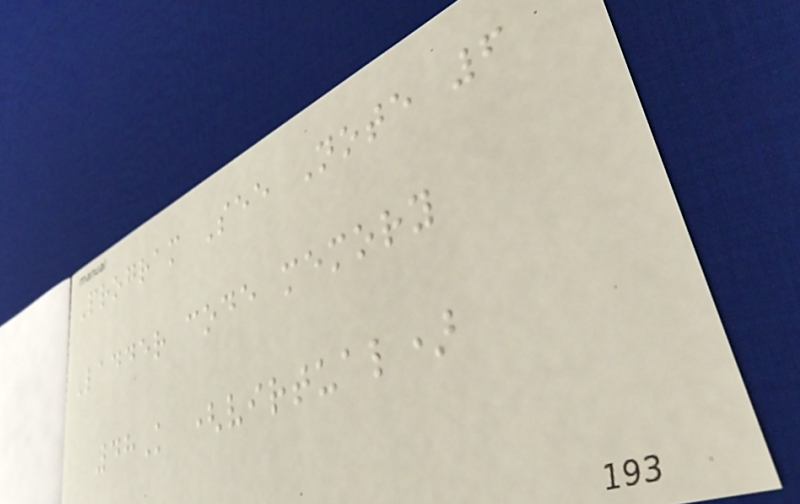Program See Note 6
Ladder code memory
48K (virtual)
